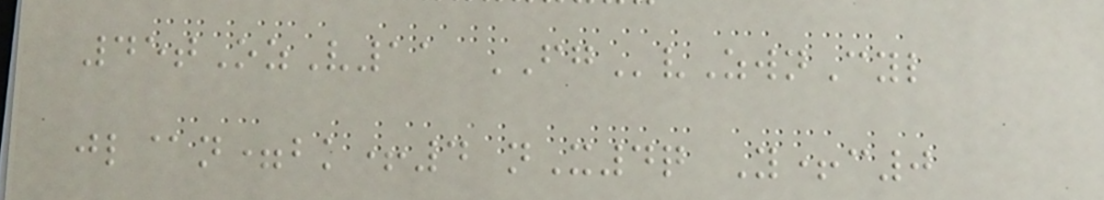45tOzV11 FGvZwnCyl
jl@n=bk+4 nX4q Y+c0
